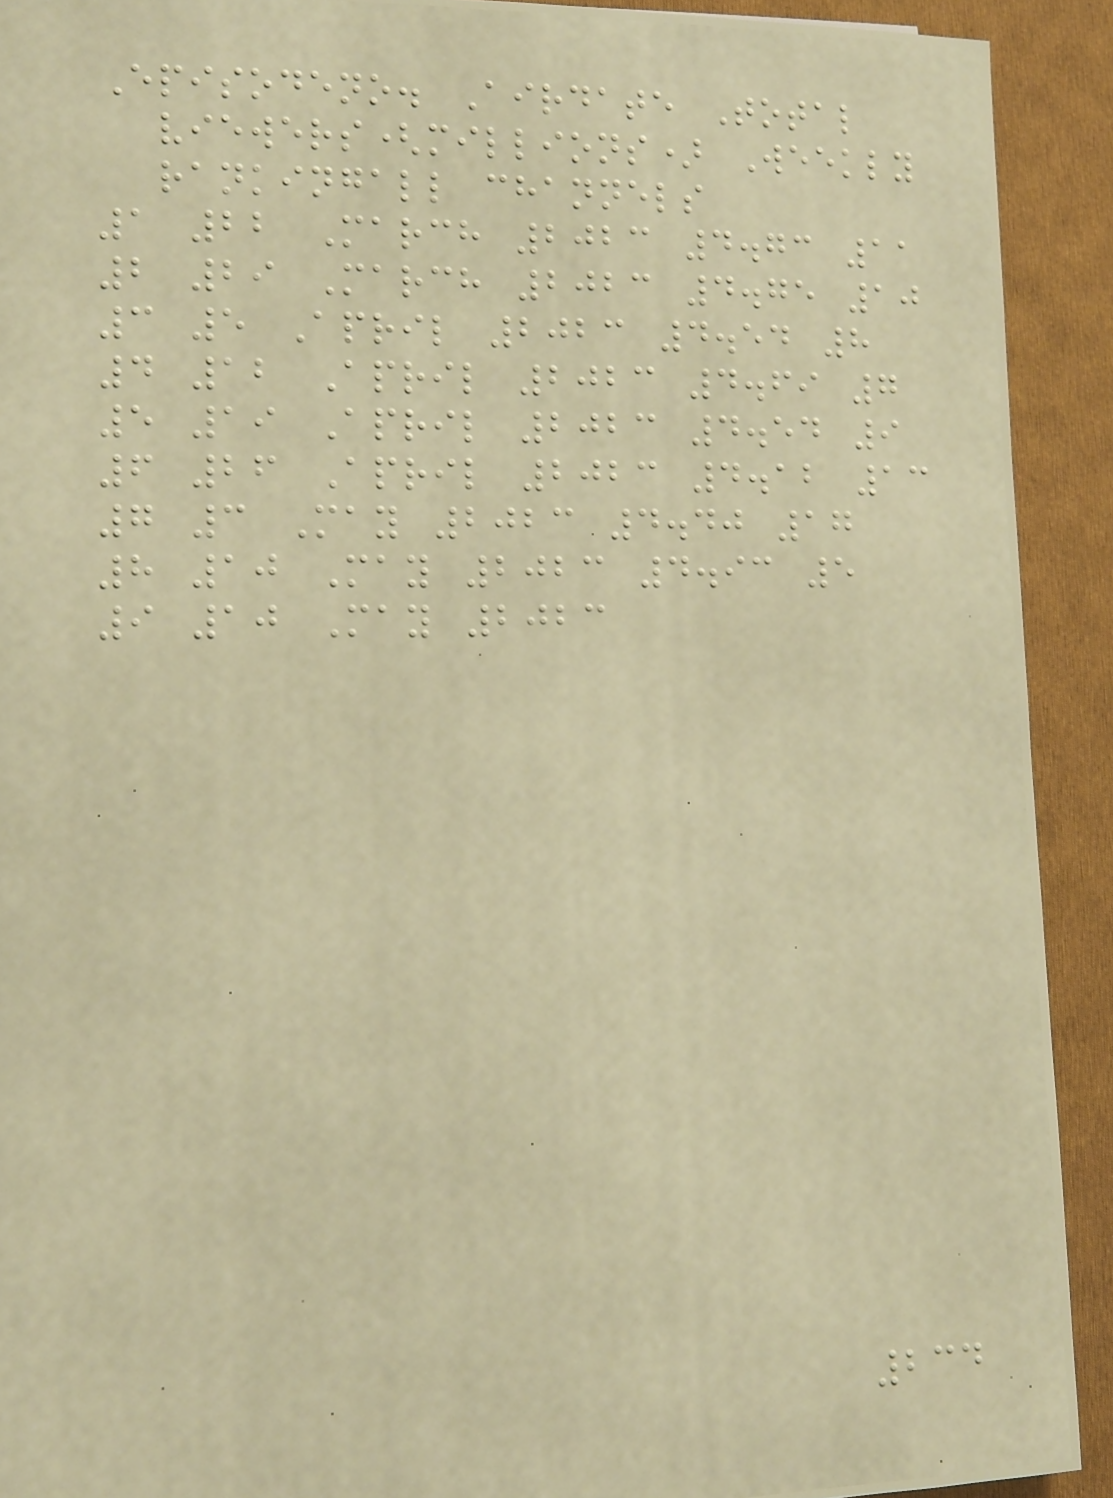Episodeno. Airdate Total
viewers(millions) Weekly
rankingall channels
1 22 March 2023 4.73 11
2 29 March 2023 4.75 10
3 5 April 2023 4.54 8
4 12 April 2023 4.69 7
5 19 April 2023 4.54 9
6 26 April 2023 4.12 13
7 3 May 2023 4.40 17
8 10 May 2023 4.93 5
9 10 May 2023
234
